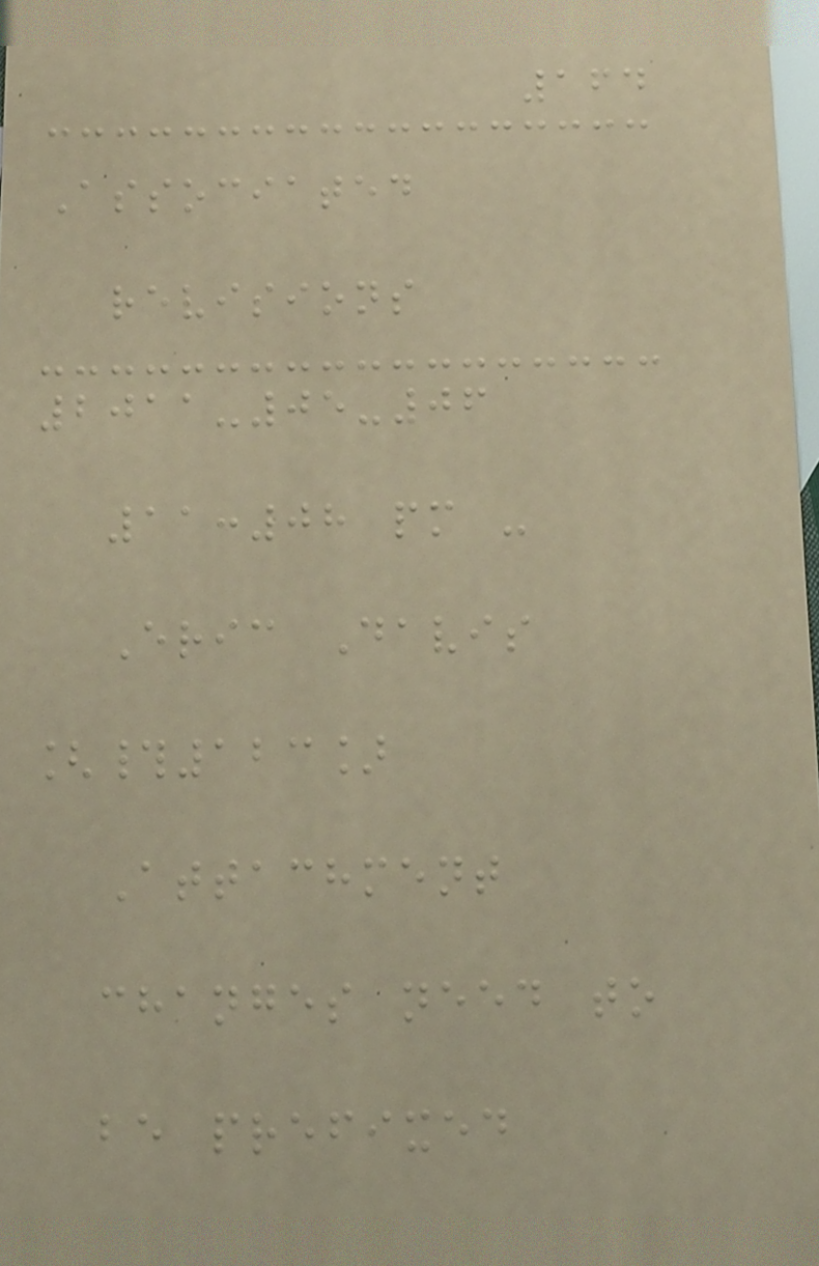164
Associated
revisions
2011-05-06
11:08 pm -
Eric Davis
[#123]
Attachment
changes need to
be prefixed
